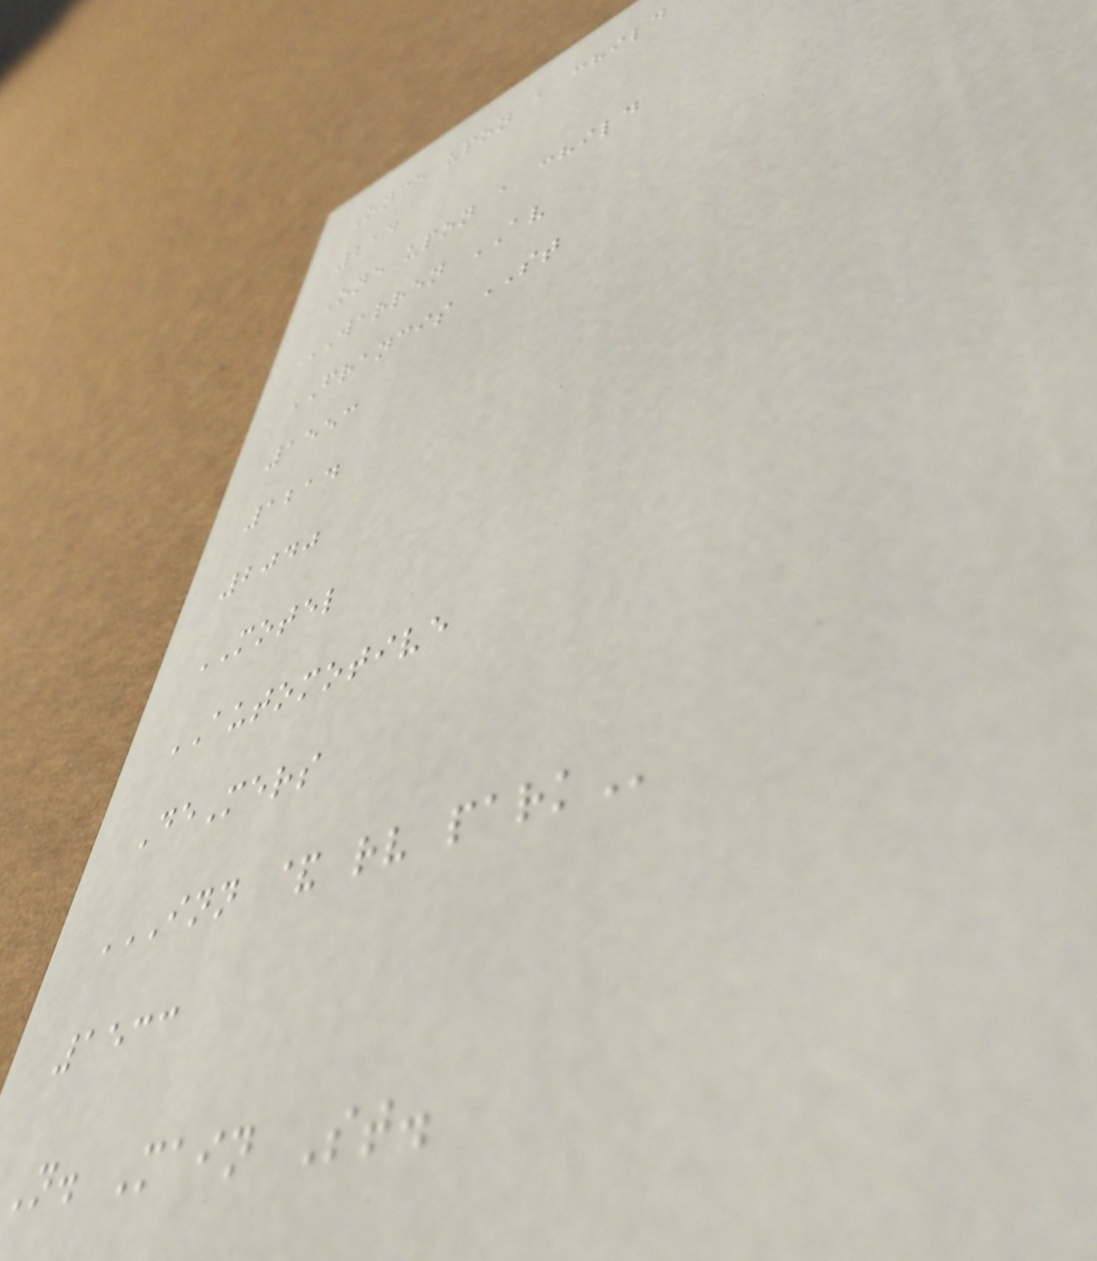Once upon a child
214
One upon a child
WARREN AV
FRANCIS ST
1553
1214
2040
MOTEL
AUTOMOTIVE
DeMers
INN & RV PARK
1533
N. Main St.
